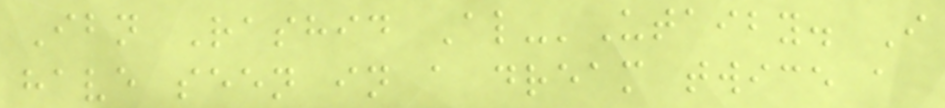Ibn Rashid Al-'Utaiby. I
have seen in a dream twice a
